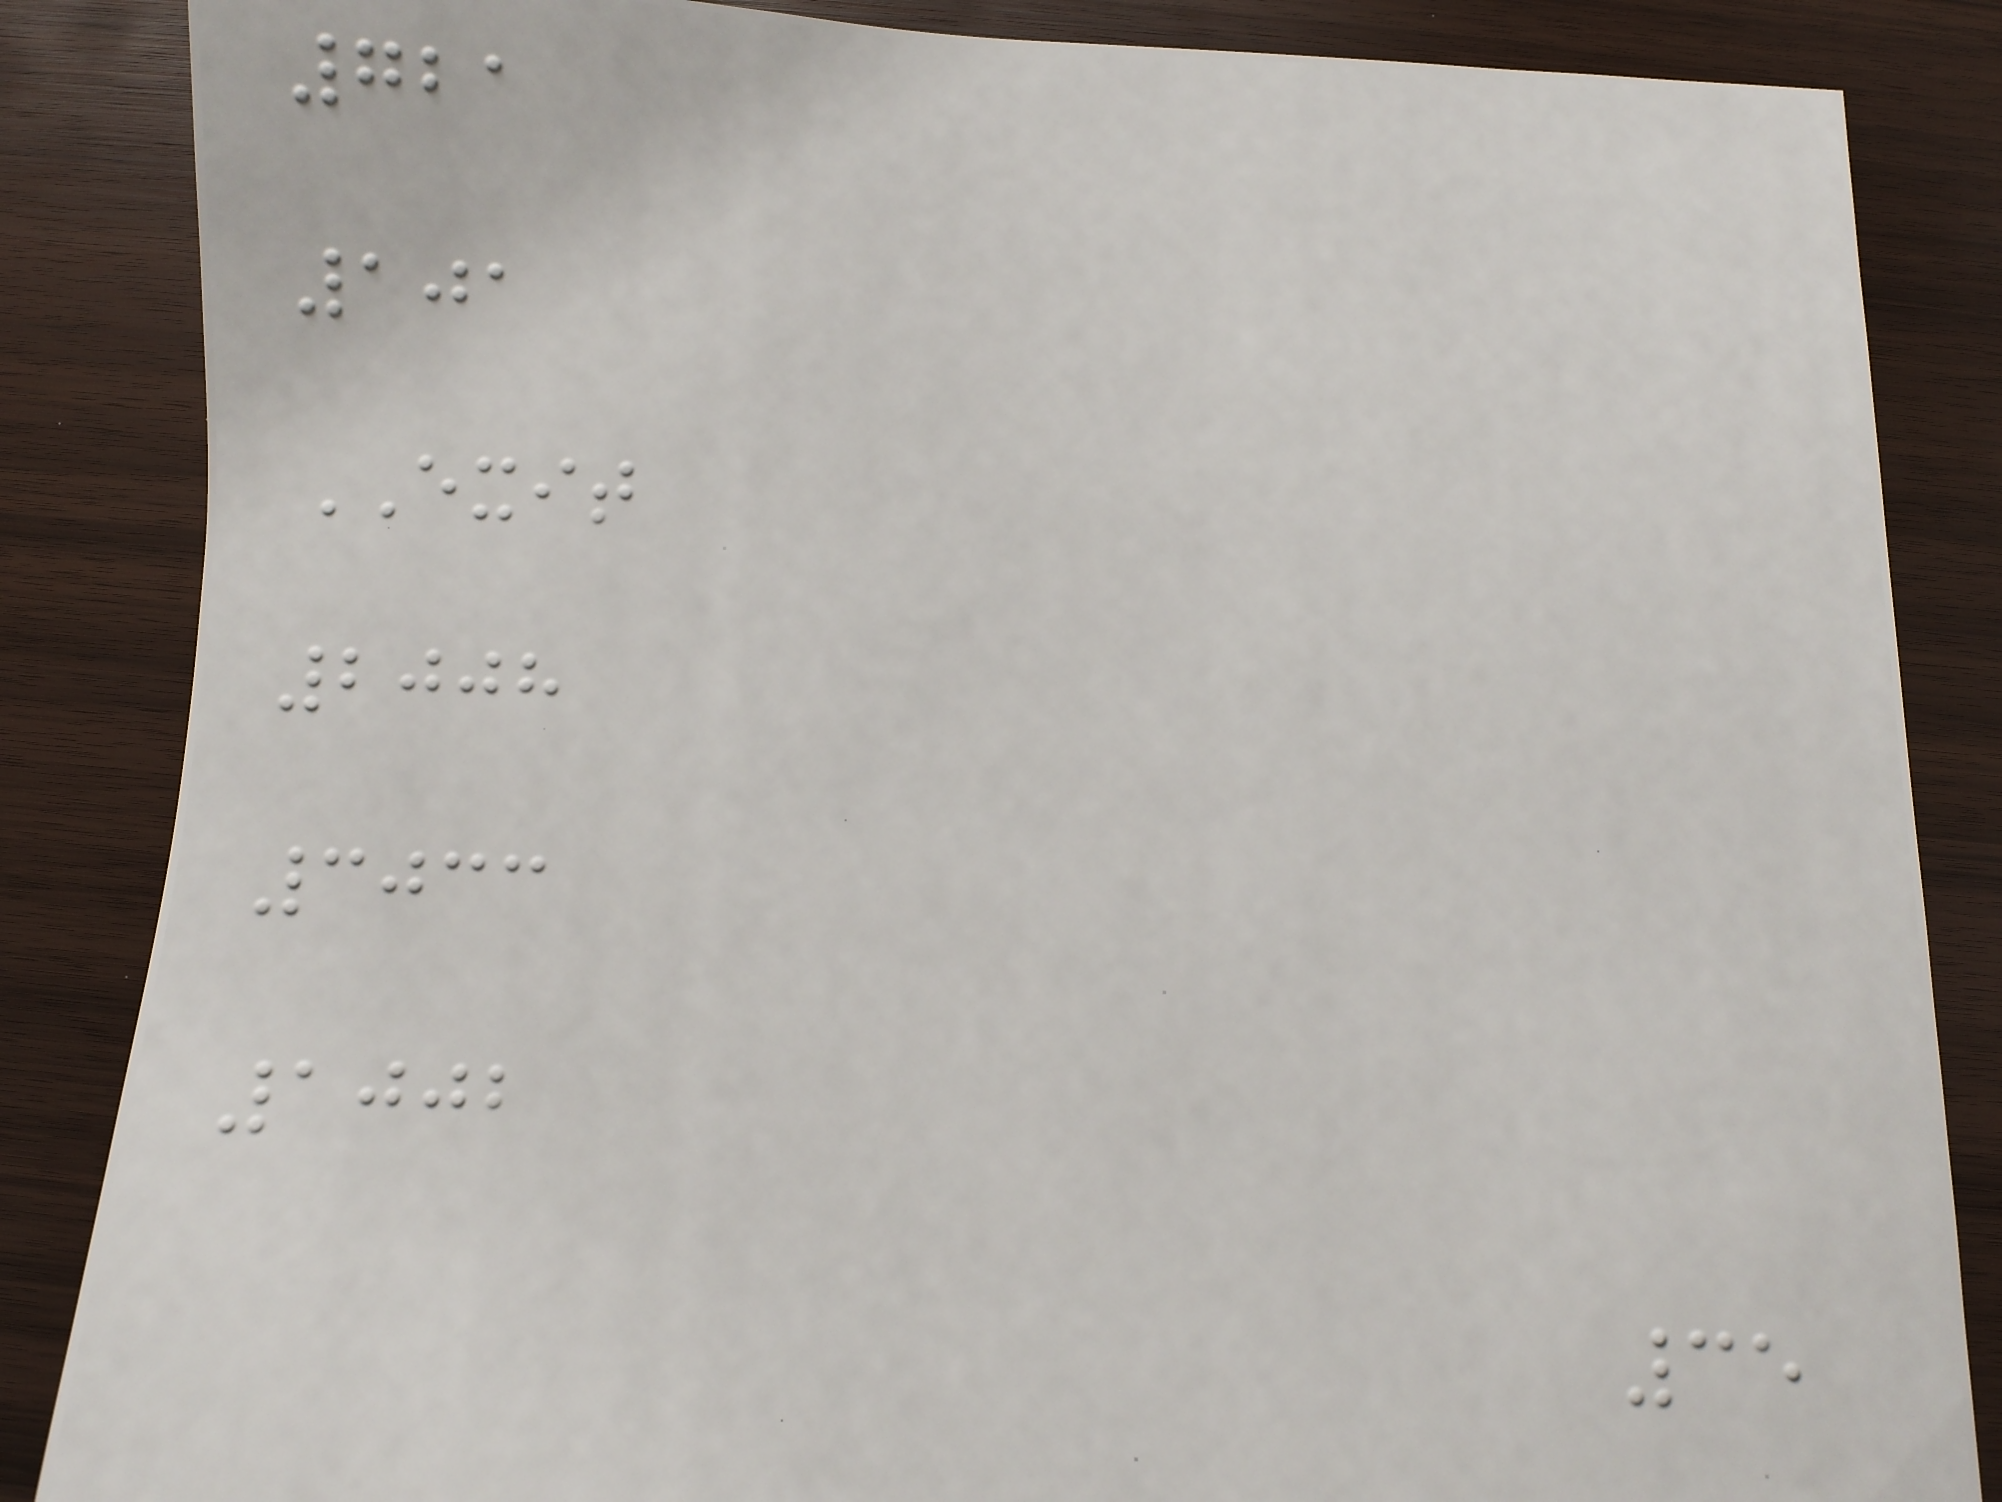721
101
EXIT
2008
3033
1002
35
